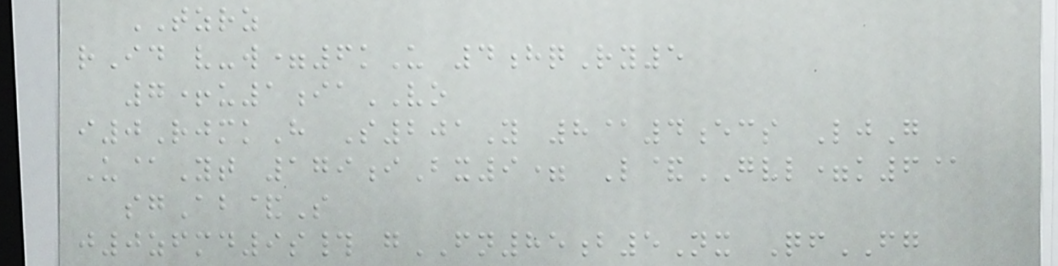TZRZ
rId v-w=6kU 4hqRy5
7+u1iaVO
i0RjmkH S201Y 8@4ecs LjG
U@Yt 179iBx9= L&GVL=k6@
sgAb&S
j0zfmd9s# gFN85b5Nx QfFG
